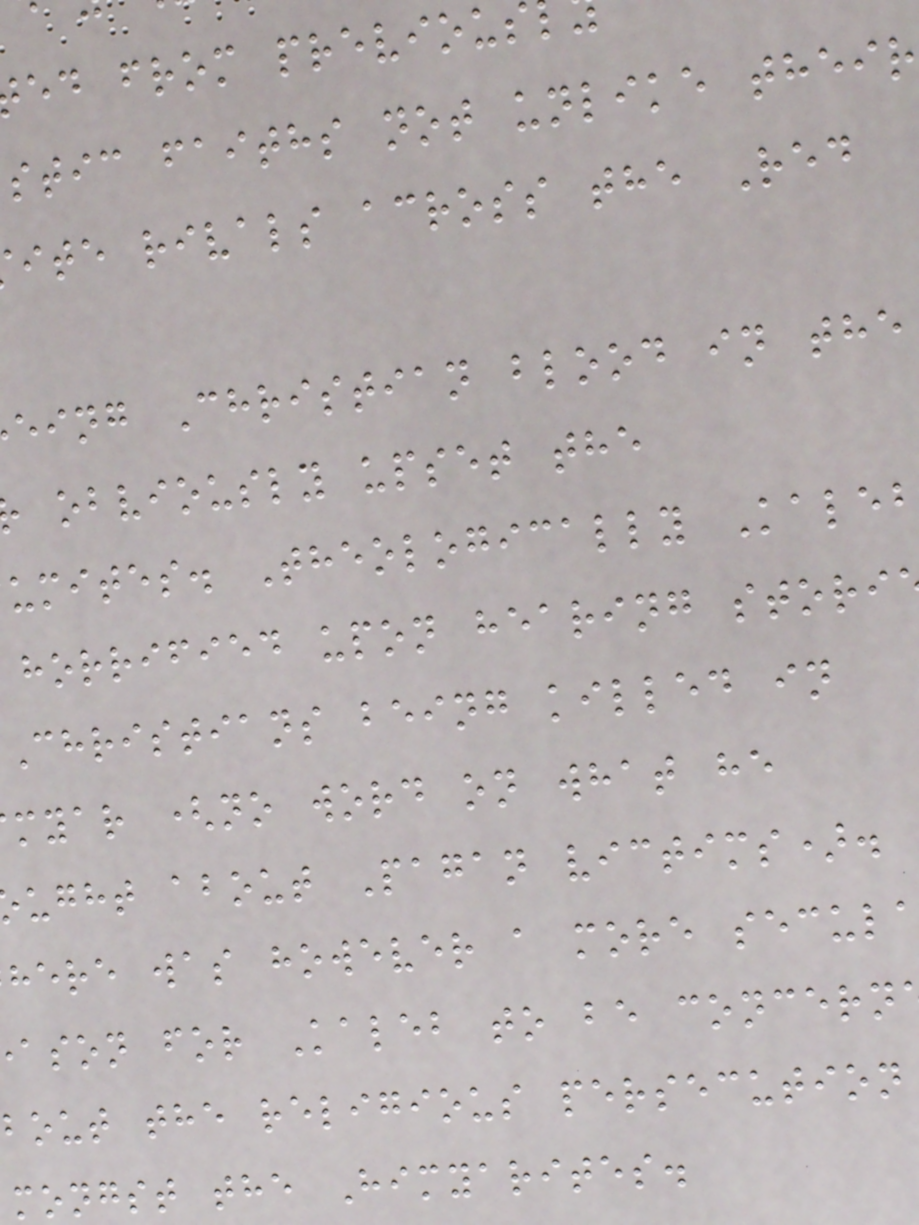ed from previous
stic faiths not unlike their
ite rivals across the Red
eing Christian blood in the
obviously upset the
umites. Theologically Kaleb
horrified upon hearing stori
Christians being killed in
myar (no word on what he
ught about Pagan victims).
here was however a more secul
ason for Kaleb to be concern
bout the religious persecution
mongst the Himyarites.
